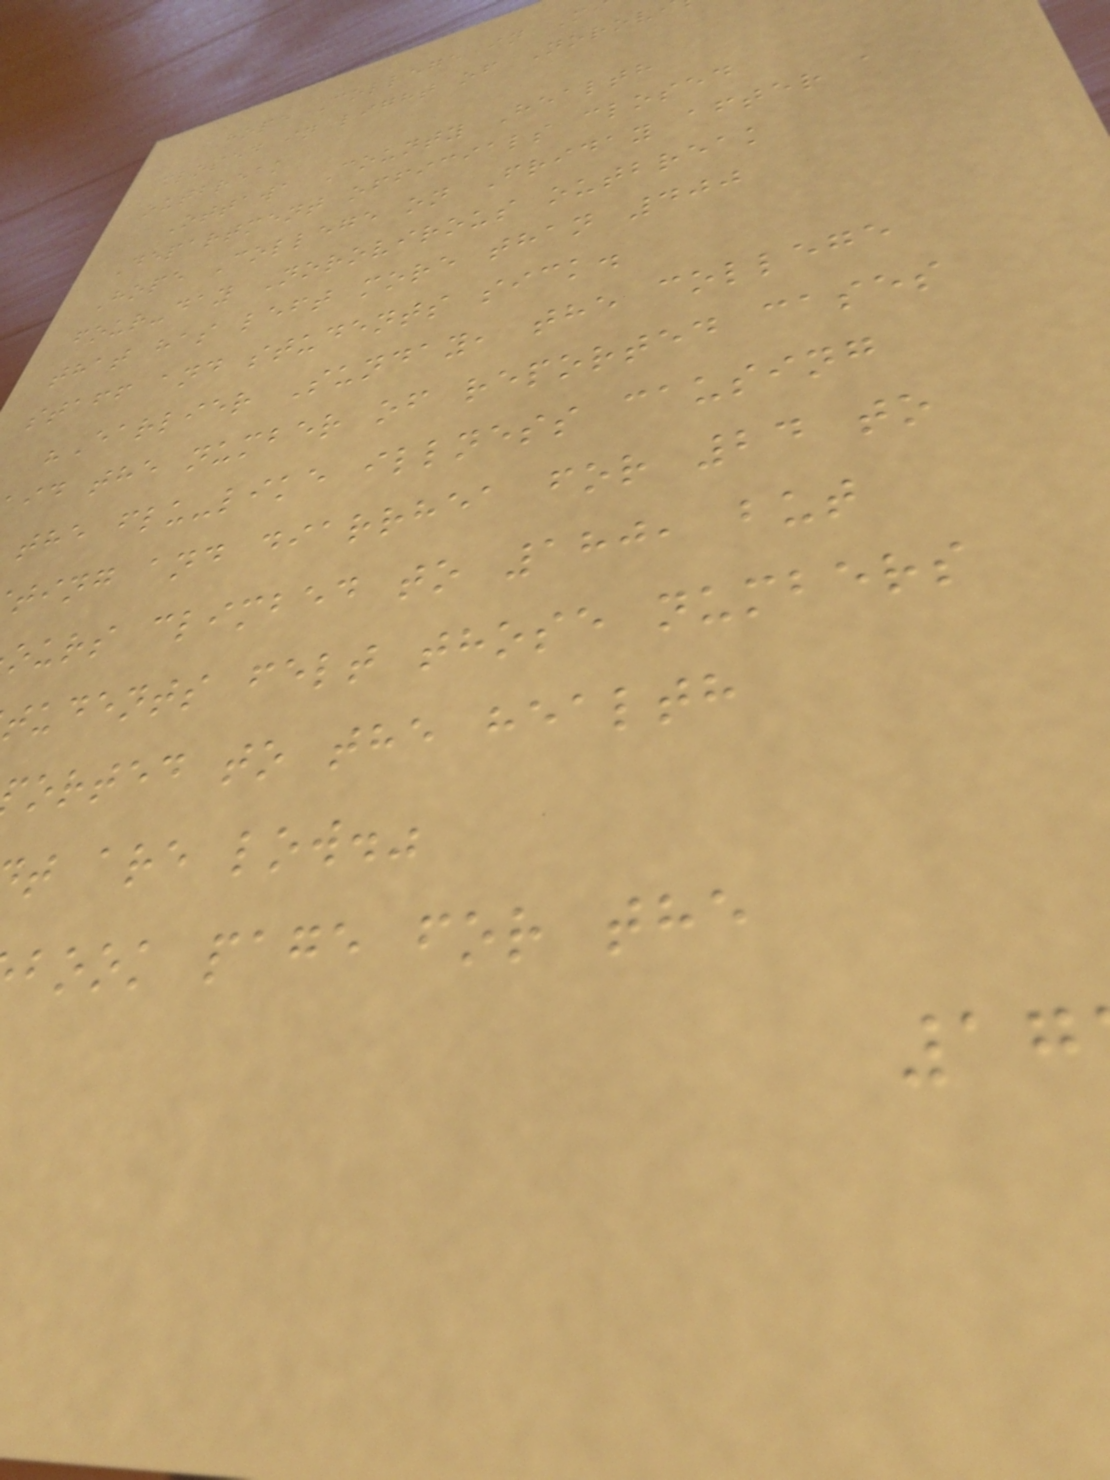Hope College in M
closed in light of Norov
outbreak
Ottawa County Health
Department officials closed
Hope College on Friday after a
four-day Norovirous outbreak
that has left more than 400
staff and students sick.
"Earlier Sunday, the college
id the number of reported cases
the flu-like illness causing
ting and diarrhea for 24 to
ours climbed to 180, but
tudents felt those numbers
orted to the health
t are low."
book page for the
